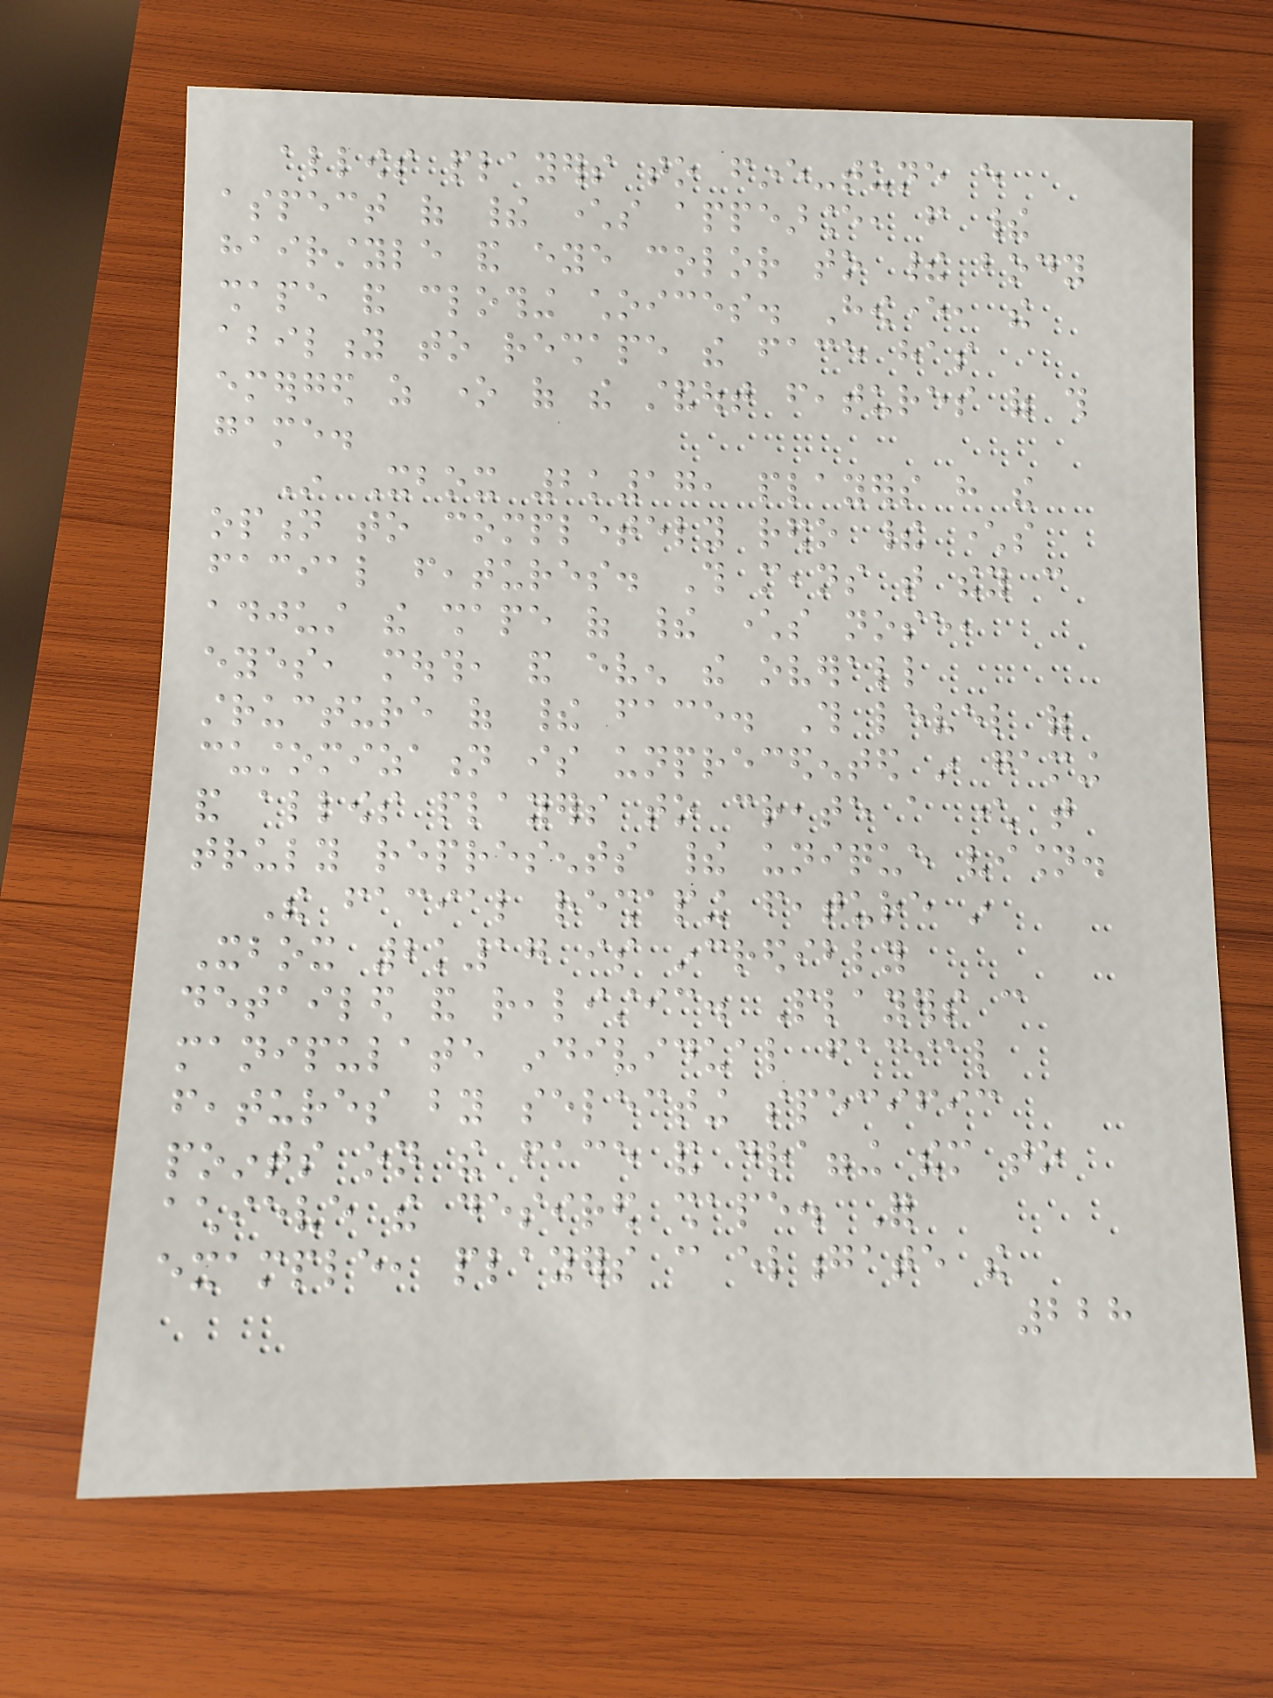allows players to fine-tune every
aspect of their characters appearance, from their
hairstyle and eye color to their body
shape and clothing choices. However, the
ability to reshape the face has
emerged as one of the standout features of this
game.
In Xbox 2k17, players have the
option to completely redo their characters
facial features. This means that they can
adjust the shape of their characters nose,
eyes, mouth, and even the overall
structure of their face. This level of
customization is unprecedented in gaming
and allows players to create a character that
truly represents their unique vision.
The facial reshaping feature in
Xbox 2k17 is incredibly
detailed and realistic. Players can
manipulate individual facial
features by selecting specific
points on the face and dragging them to
achieve the desired shape. For
example, players can elongate the
228
